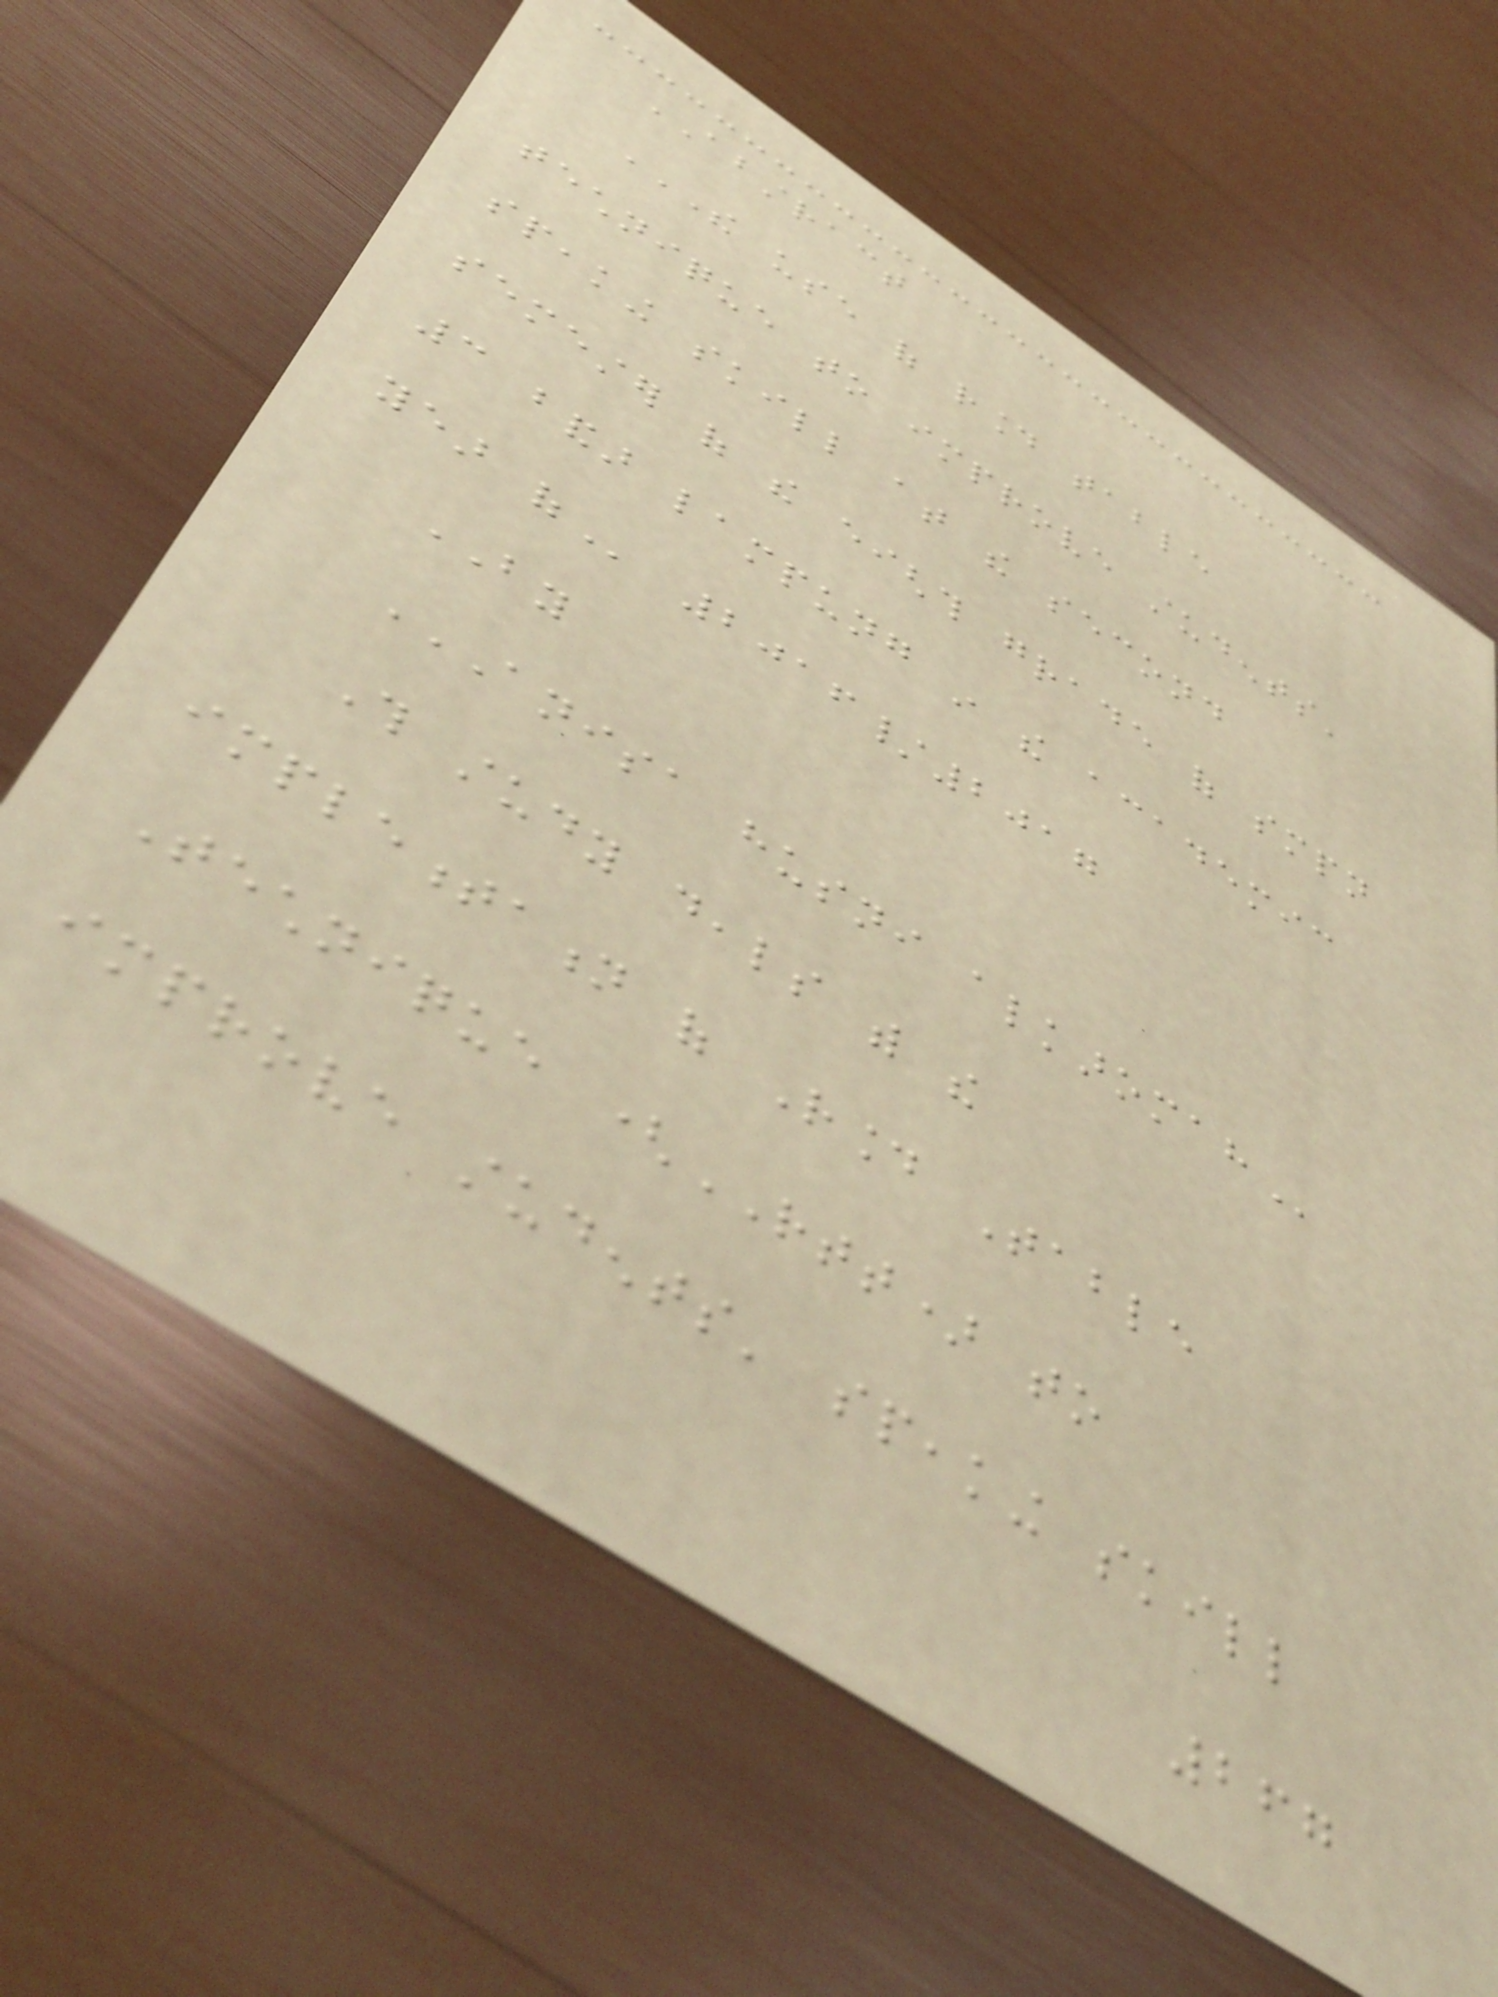ABSTRACT
THE USE OF ROUND TABLE
TECHNIQUE TO IMPROVE STUDENTS'
SPEAKING SKILL AT THE SECOND
SEMESTER OF THE EIGHTH GRADE OF SMPN
3 BANDAR LAMPUNG IN THE ACADEMIC
YEAR OF 2016/2017
BY
ANISA HUSNI ALKAROMAH
This study deals with the
implementation of Round Table
Technique (RTT) to
improve students' speaking skill
267
